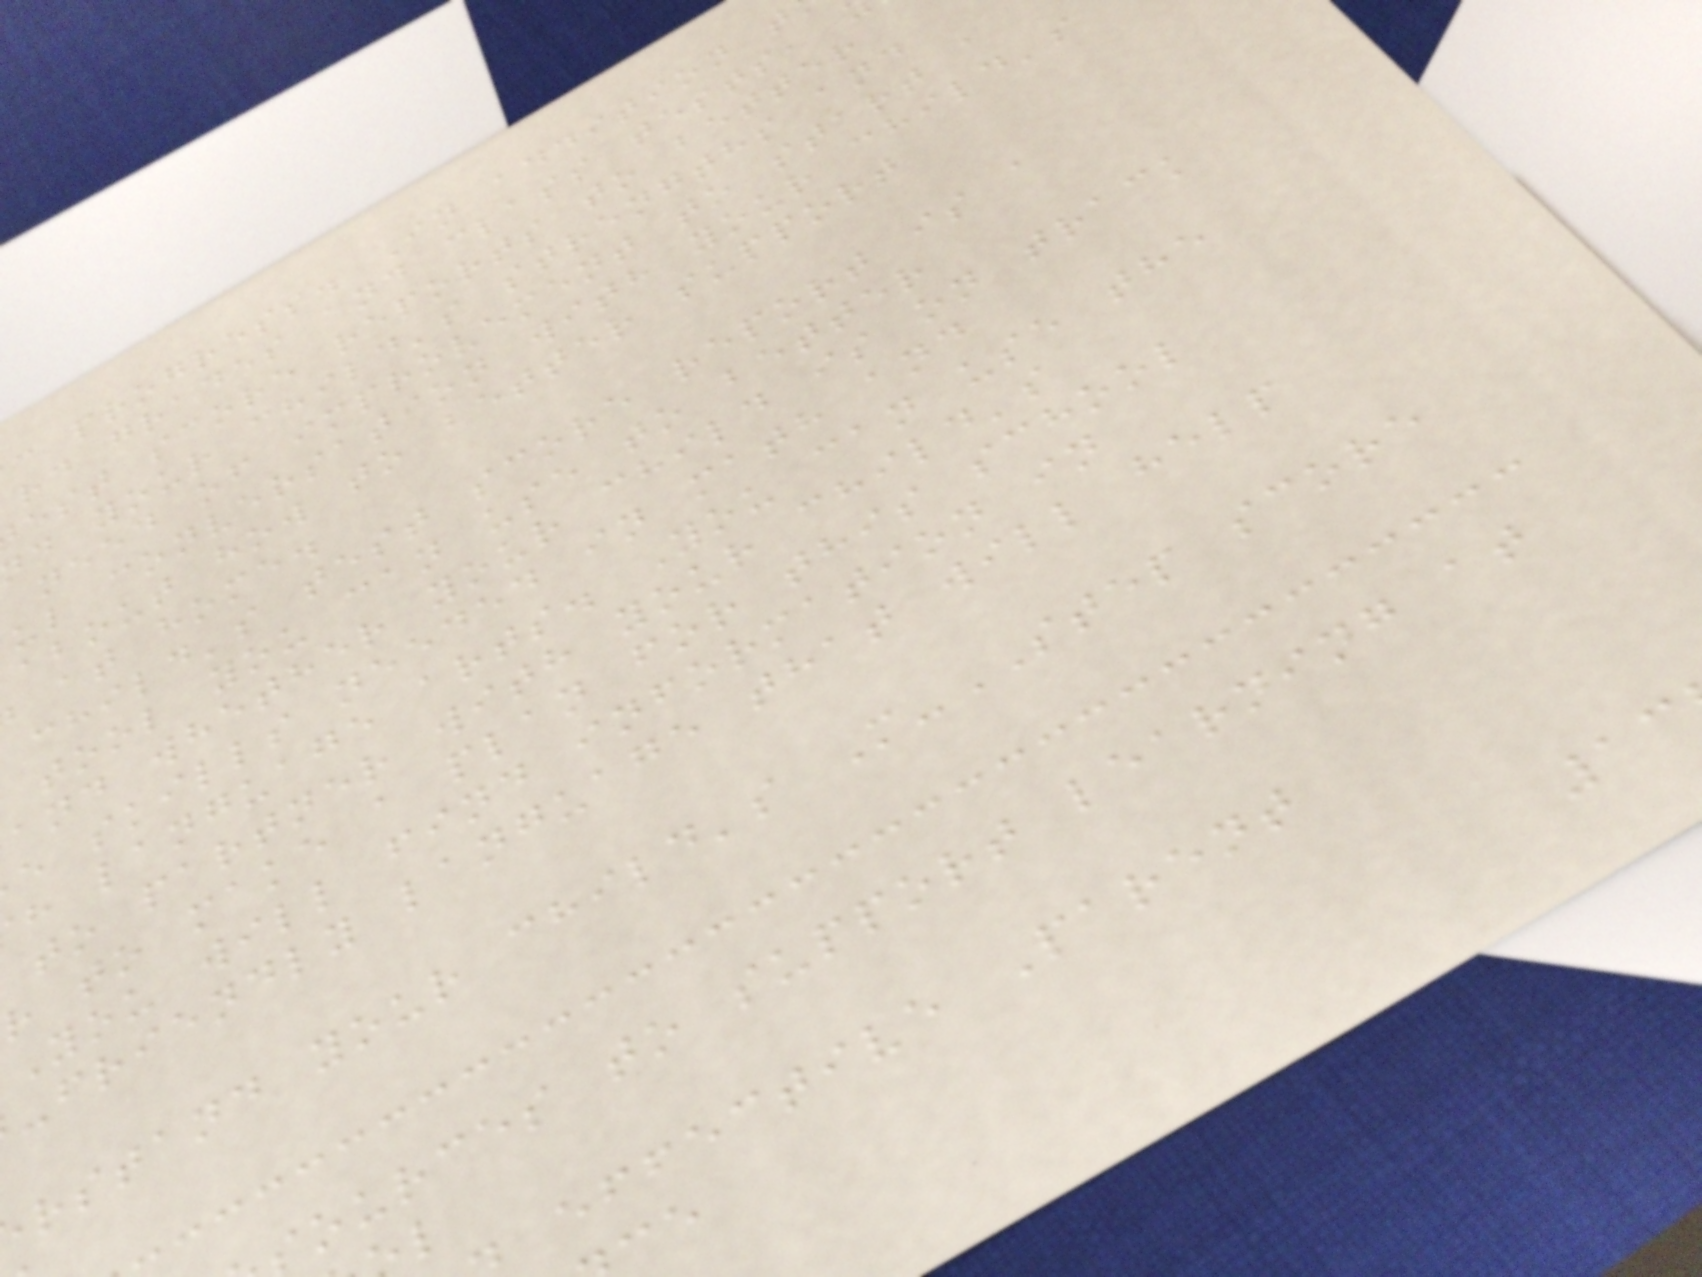c progress. In addition t
rd grades and class tests,
est score reports to better
d your child's strengths and
need of improvement to start a
ul conversation with your child's
about how to better support
at home.
child's test score report is a
tool you can use to better
and whether your child is on track
e skills needed in math and
h language arts. You can use the
to partner with your child's
r to make a plan for this school
You will find information in
-friendly language that will help
rstand your child's M-STEP score
ources to support learning at
effective Parent
